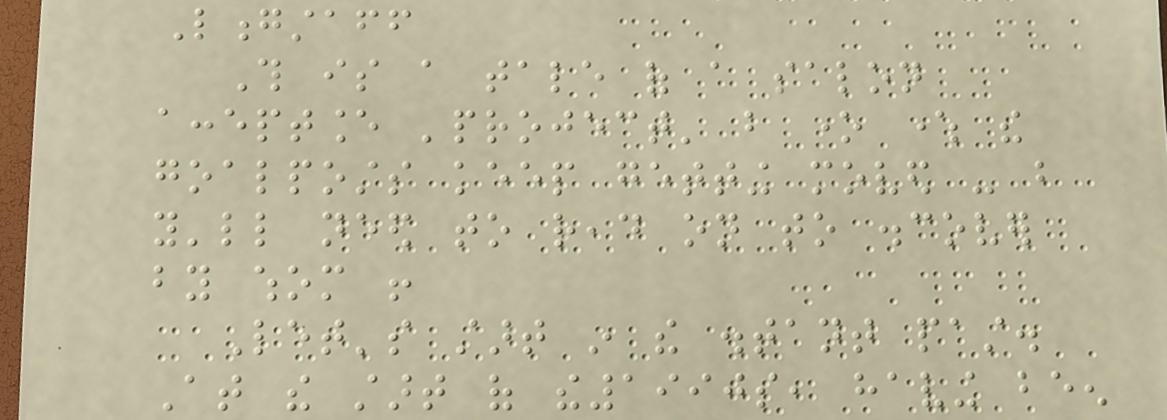Longstaff
This is a tale of a salon
acceptance 'project' but one where the
goalposts keep getting moved - but
you'll need to read on to discover
by whom !
Let's start in the distant past.
At the start of the1990s, having been
